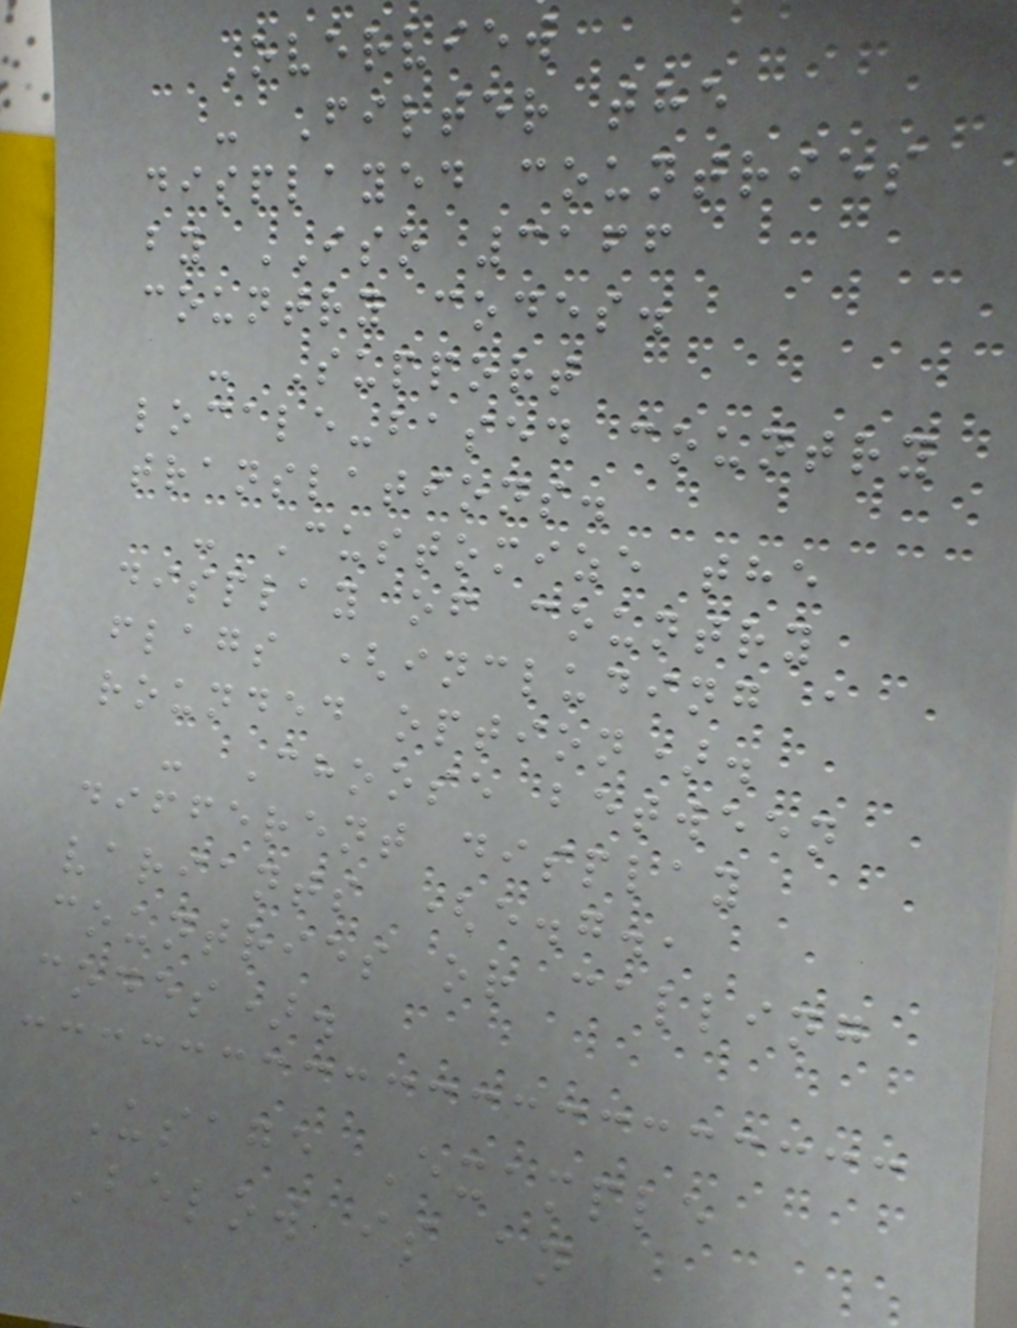Overview
- Filter the
displayed countries
by ISO 3166
country codes.
- Support
locale-based country
translations.
- Customize the
display of country
flags (including a
rounded option).
- Choose between
different display
variants (e.g.,
countries or calling
codes).
Usage Example
Below is an
